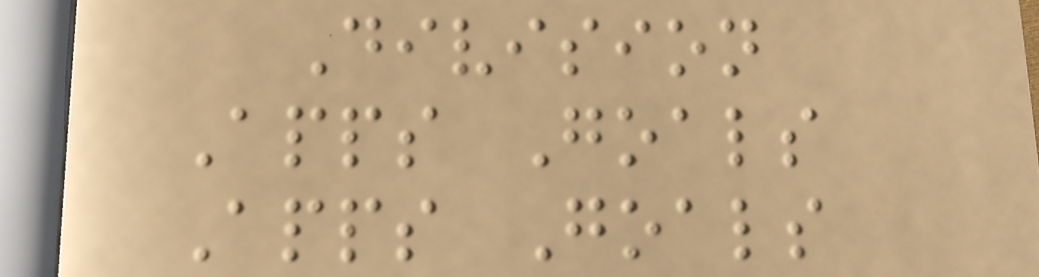Division
Apps Goals
Apps Goals
